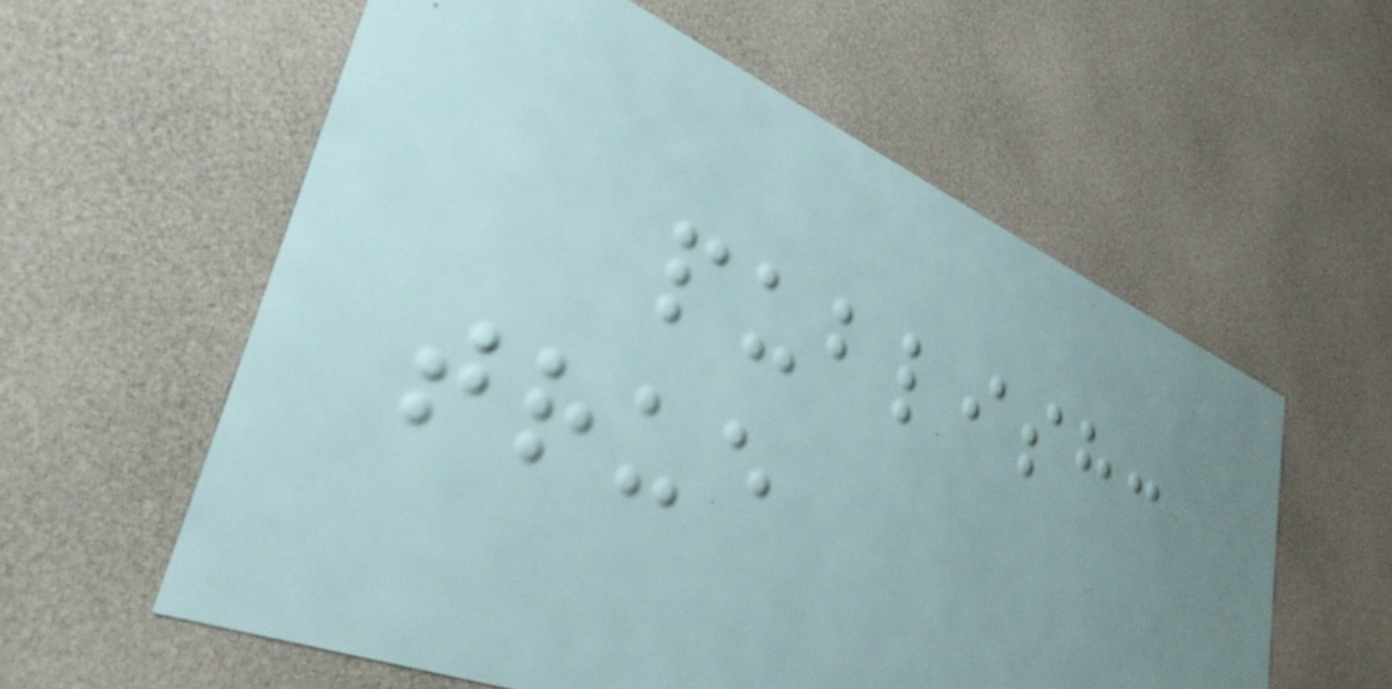publish:
true
